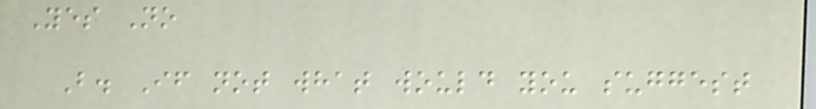Yes No
B. If not what would you suggest
